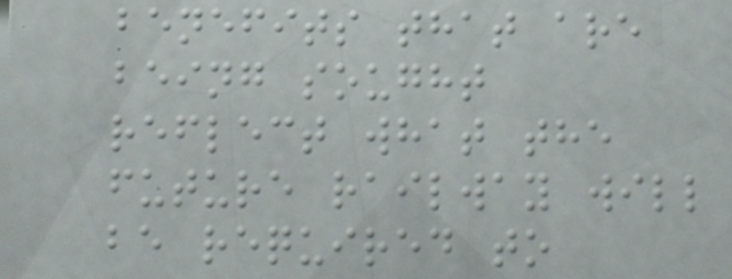benefits that are
being sought
reflect what the
future railway will
be required to
